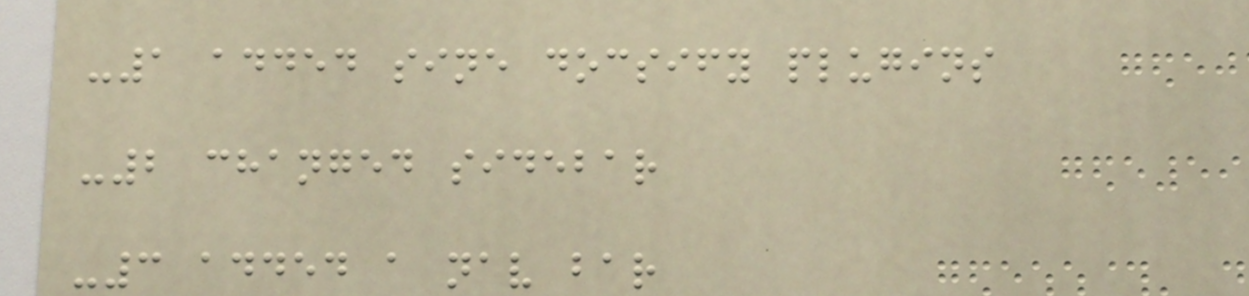-1 added sine docsify plugins
-2 changed sidebar
-3 added a nav bar
